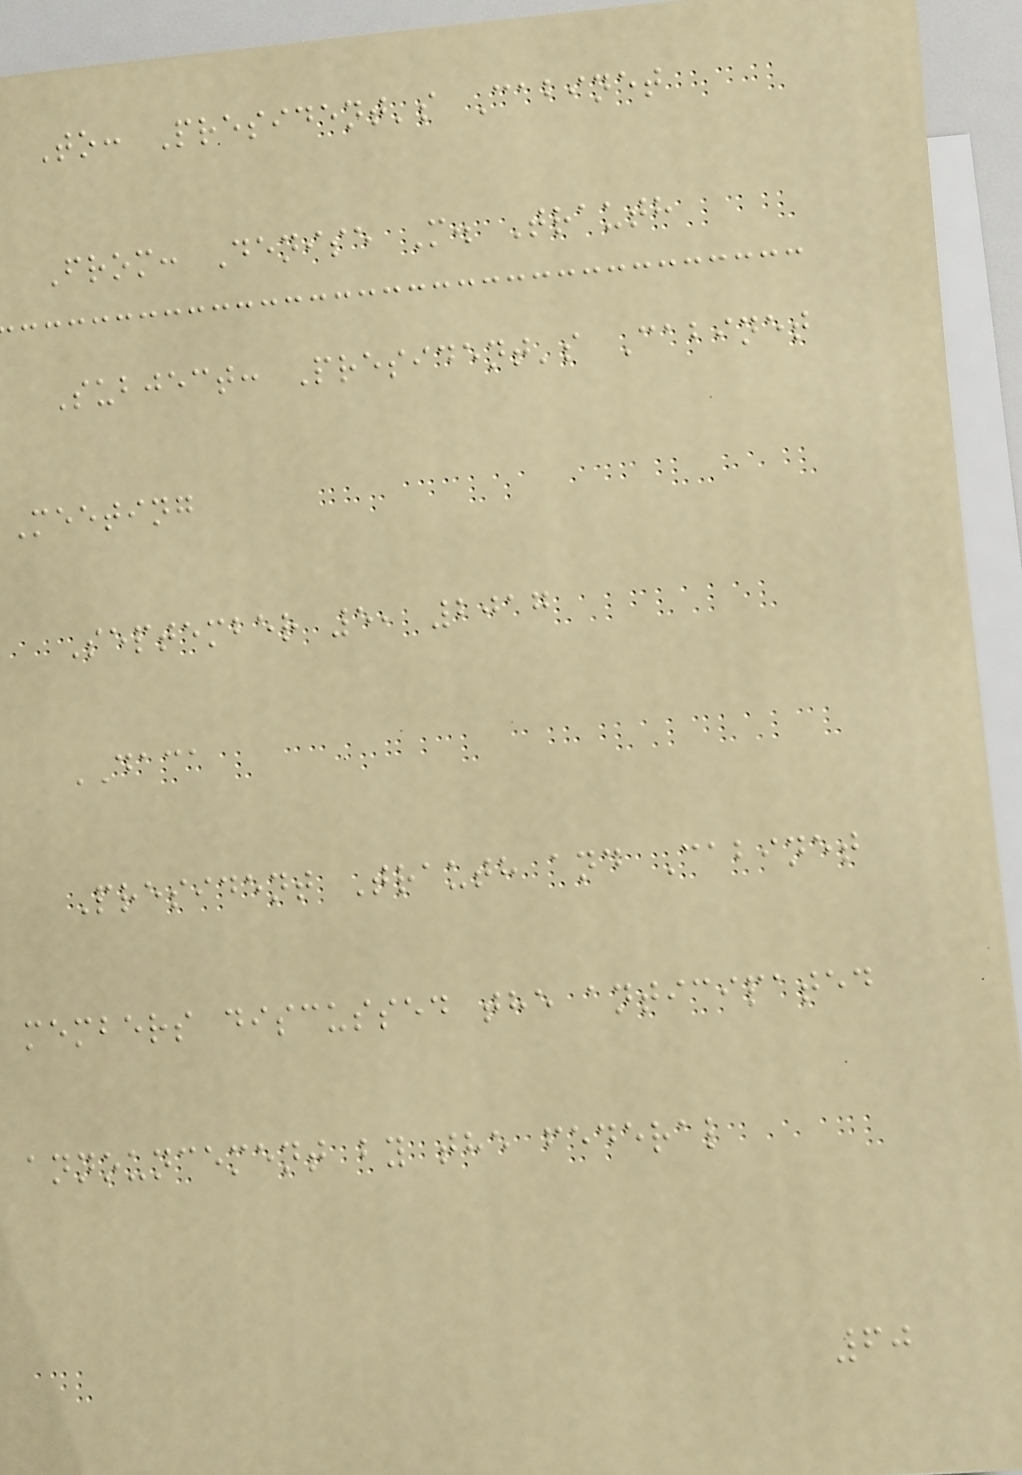To: President's Cabinet
From: Denise M. Trauth
Subject: President's Cabinet
Meeting
September 5, 2017
DACA
President Trauth and Cabinet
members discussed the anticipated
announcement by the federal
60
